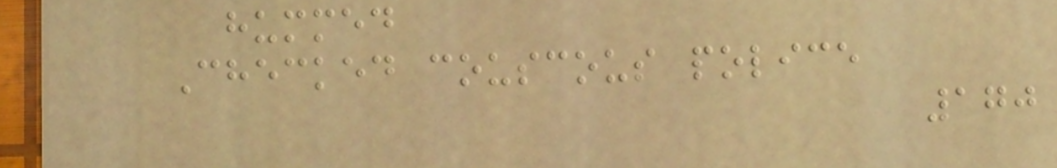hummed
Checked couscous police
170
